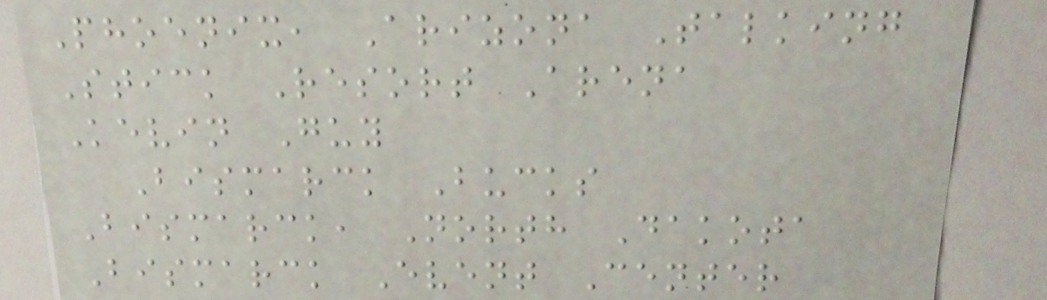Phoenix, Arizona Talking
Stick Resort Arena
Kevin Guy
Bismarck Bucks
Bismarck, North Dakota
Bismarck Event Center
